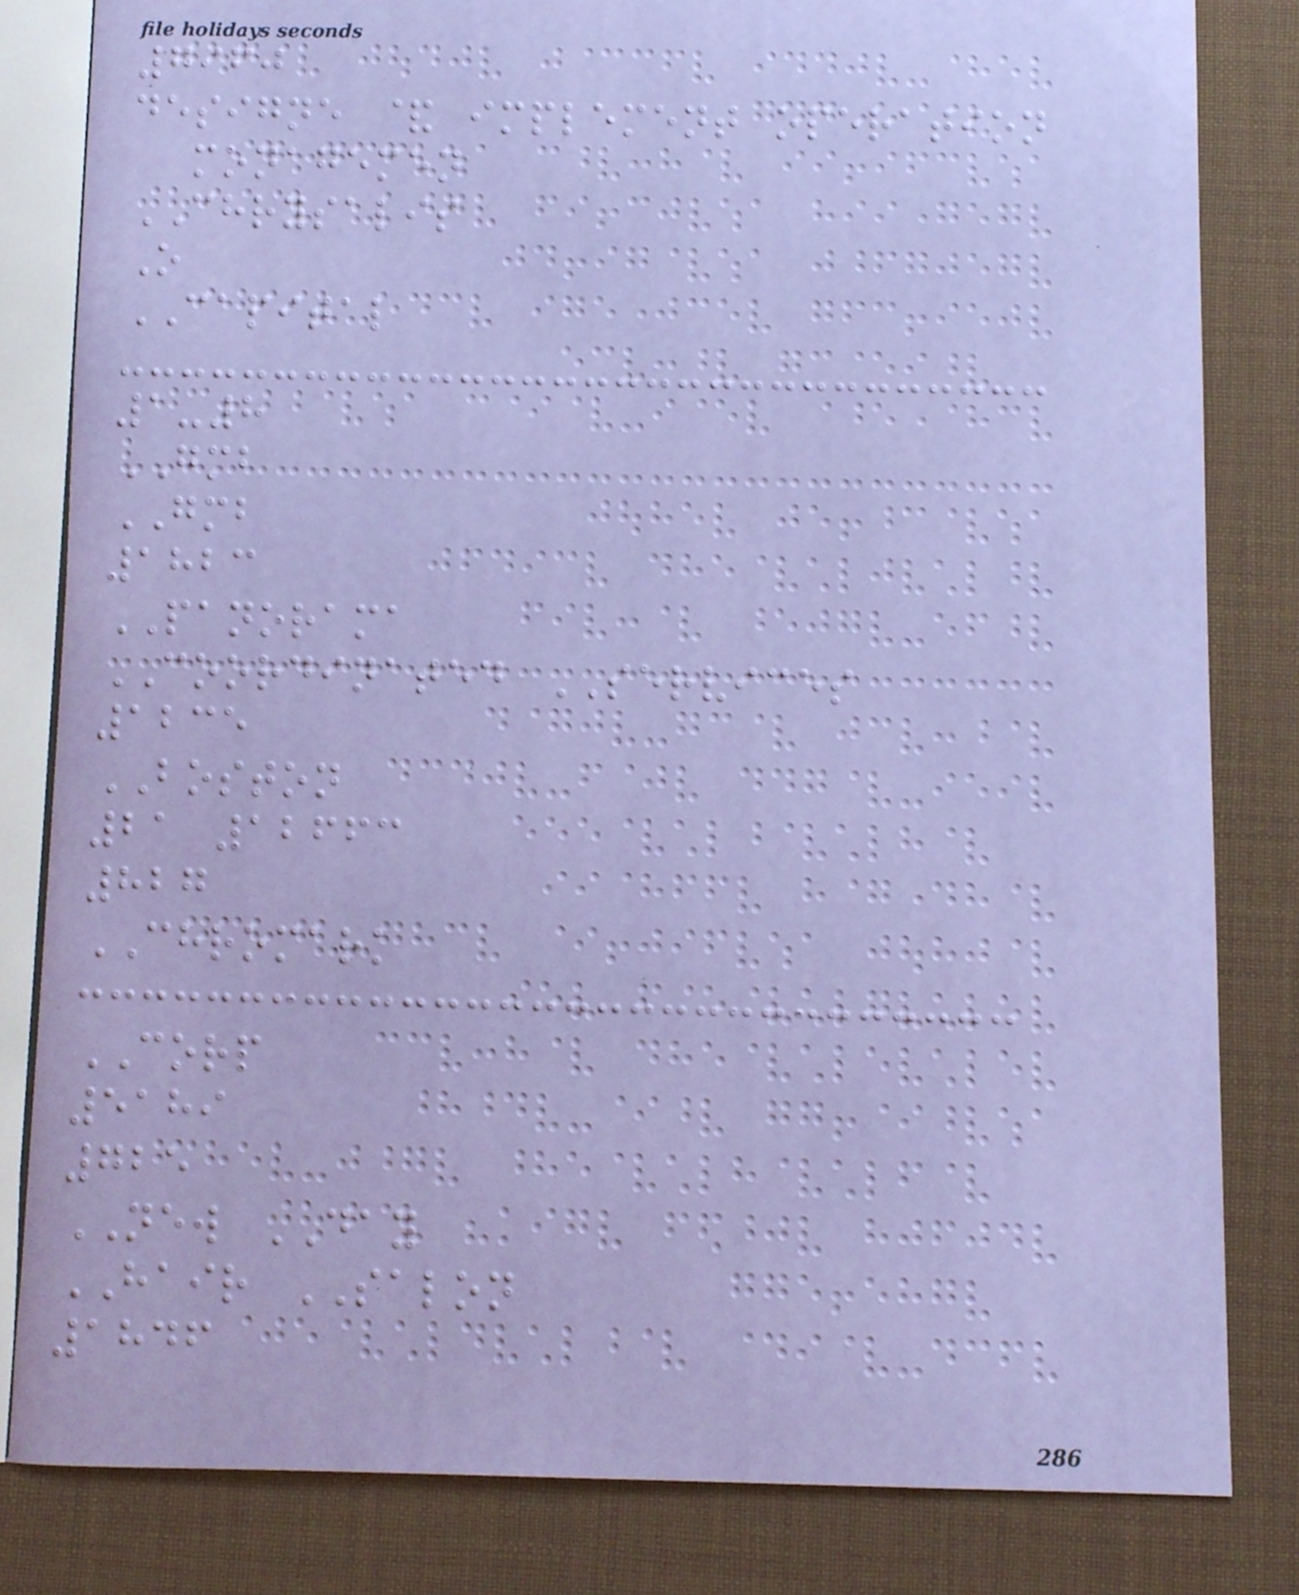7960
designe & implement operation
monagemen
CHRYSALIS
O
CAPITAL
1-8
GMB
GMB
1823
PANORAMA
COORDINATED SERVICES
1235
BOSTON
21 12663
827
CHROMARK
CORP
5189
725
NEW DAY
HAIR SALON
1846
